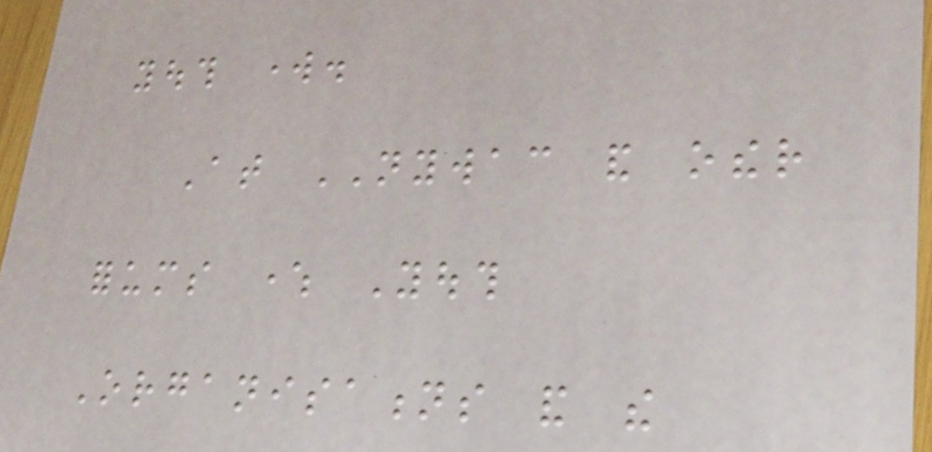youth work.
At NYWAC and other
forums where Youth
Organisations and the
